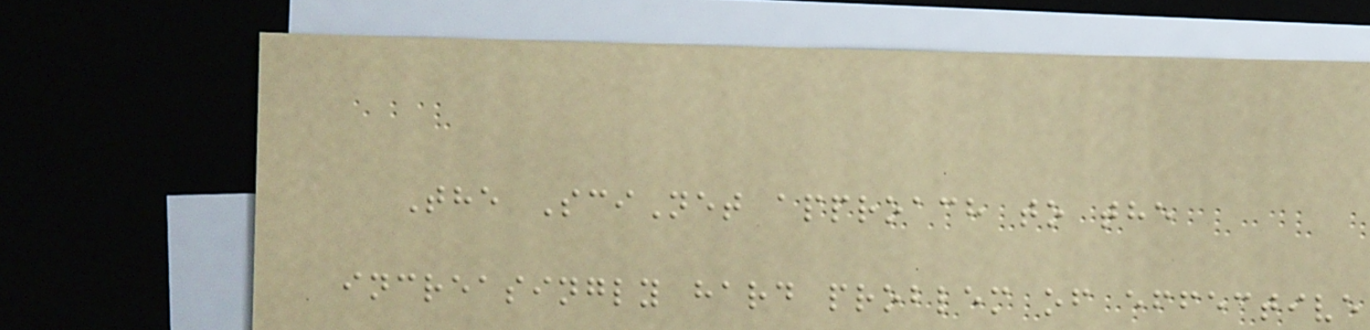The SciNet approach to the
increasingly hard problem of effective
